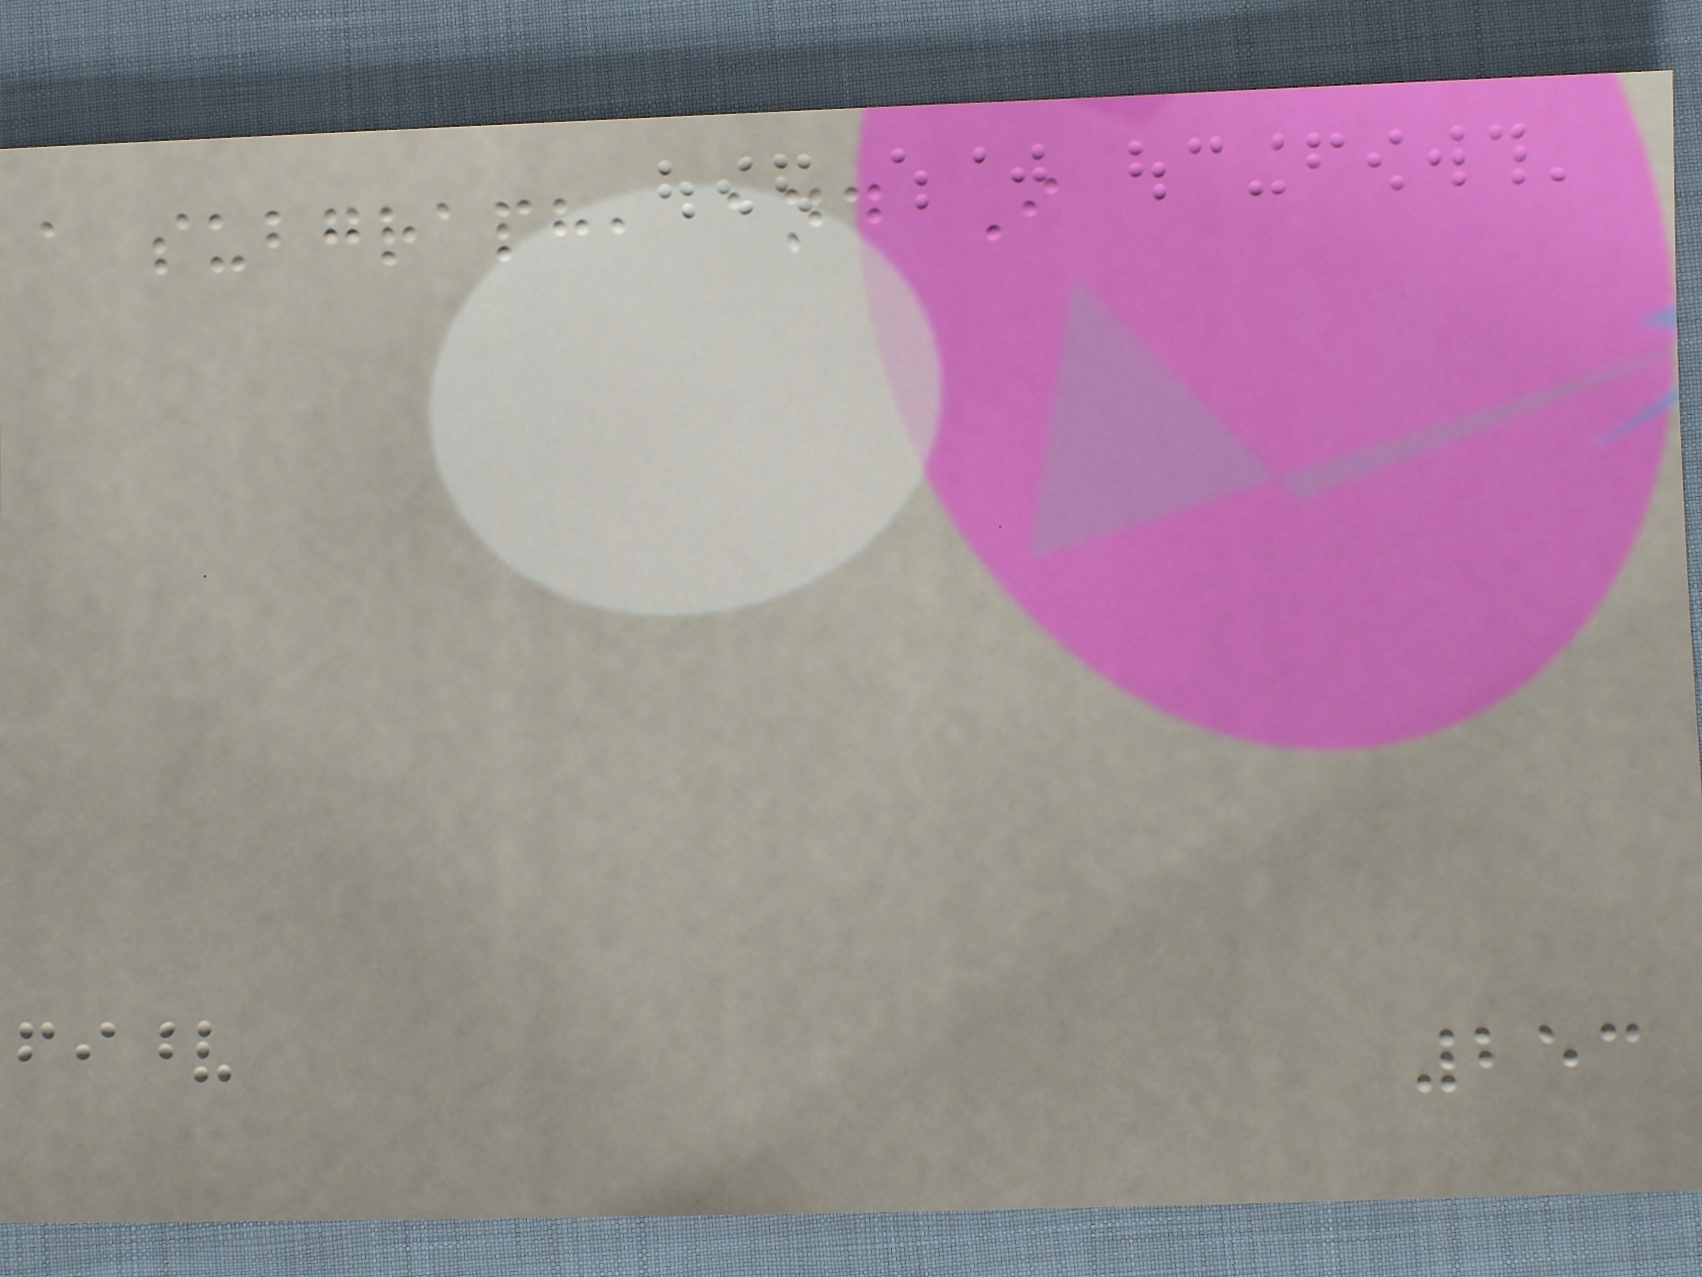a subgraph, and I
253
